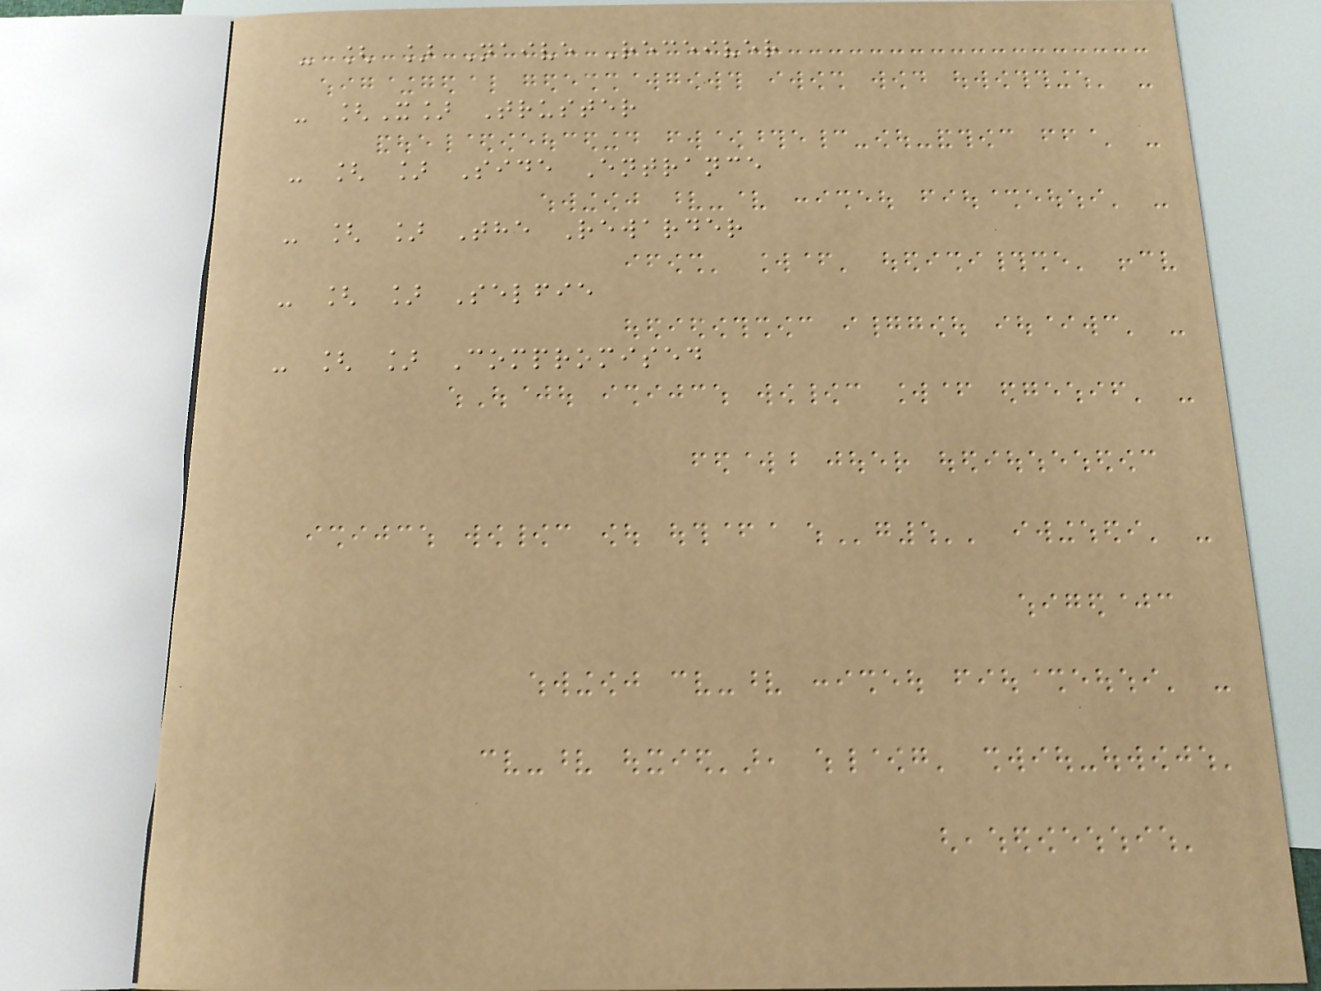- [ ] Naive Receiver
- [X] Truster
- [ ] Side Entrance
- [ ] The Rewarder
- [ ] Selfie
- [ ] Compromised
